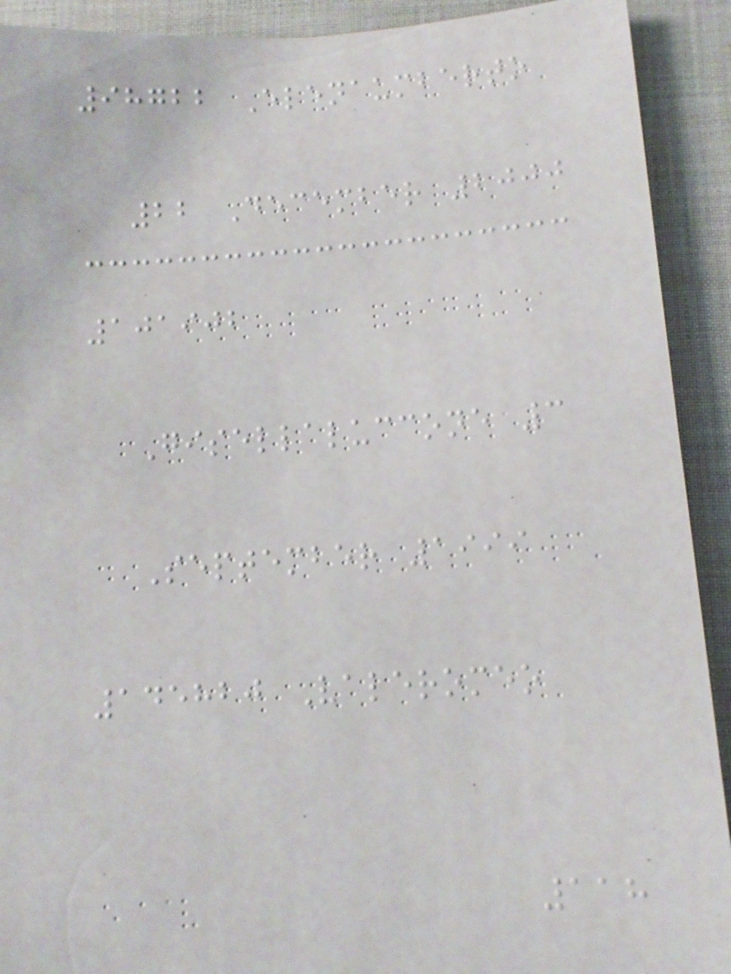98722 Elenaumberto
22 December 2000
101902
Gisellaluccone 3
September 1999
145820 Valeromeo
118
